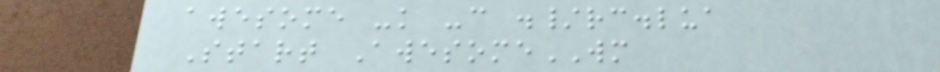awesome -k -c ./rc.lua
Start AwesomeWM
